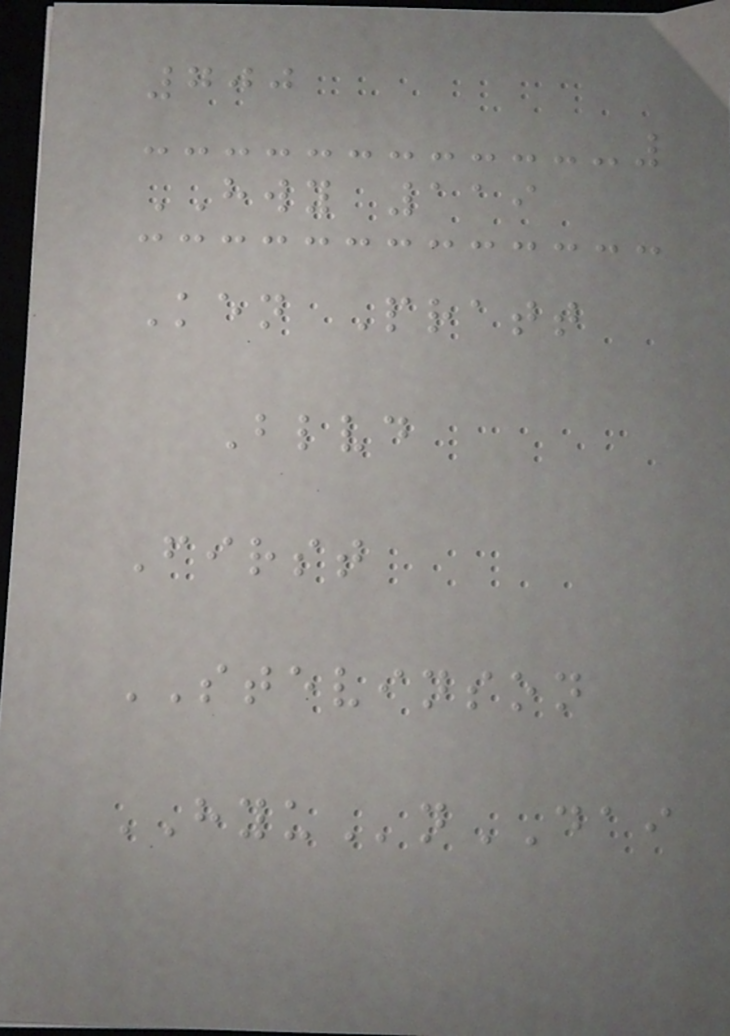700
HWY 119
Ken Pratt
Blvd
First
STEVINSON
HYUnDAI
